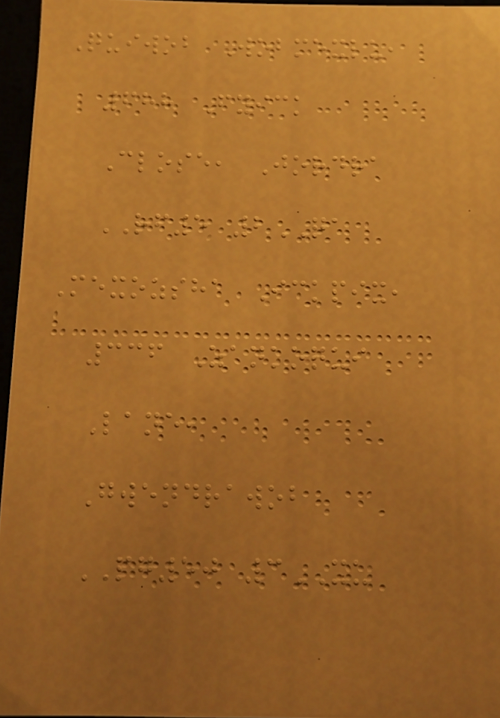Quiwob Wobmexlu,
688 Fyick
Close, Jordra
RF5 2QA
Mexozsha Ickpix,
336 Zankoqui
Lane,
Gwendrawob
PG50 3XU
